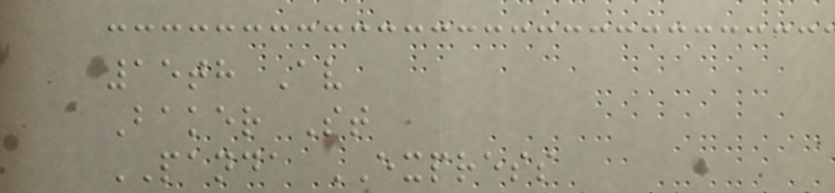15th Av
Baker St
PANDA EXPRESS
